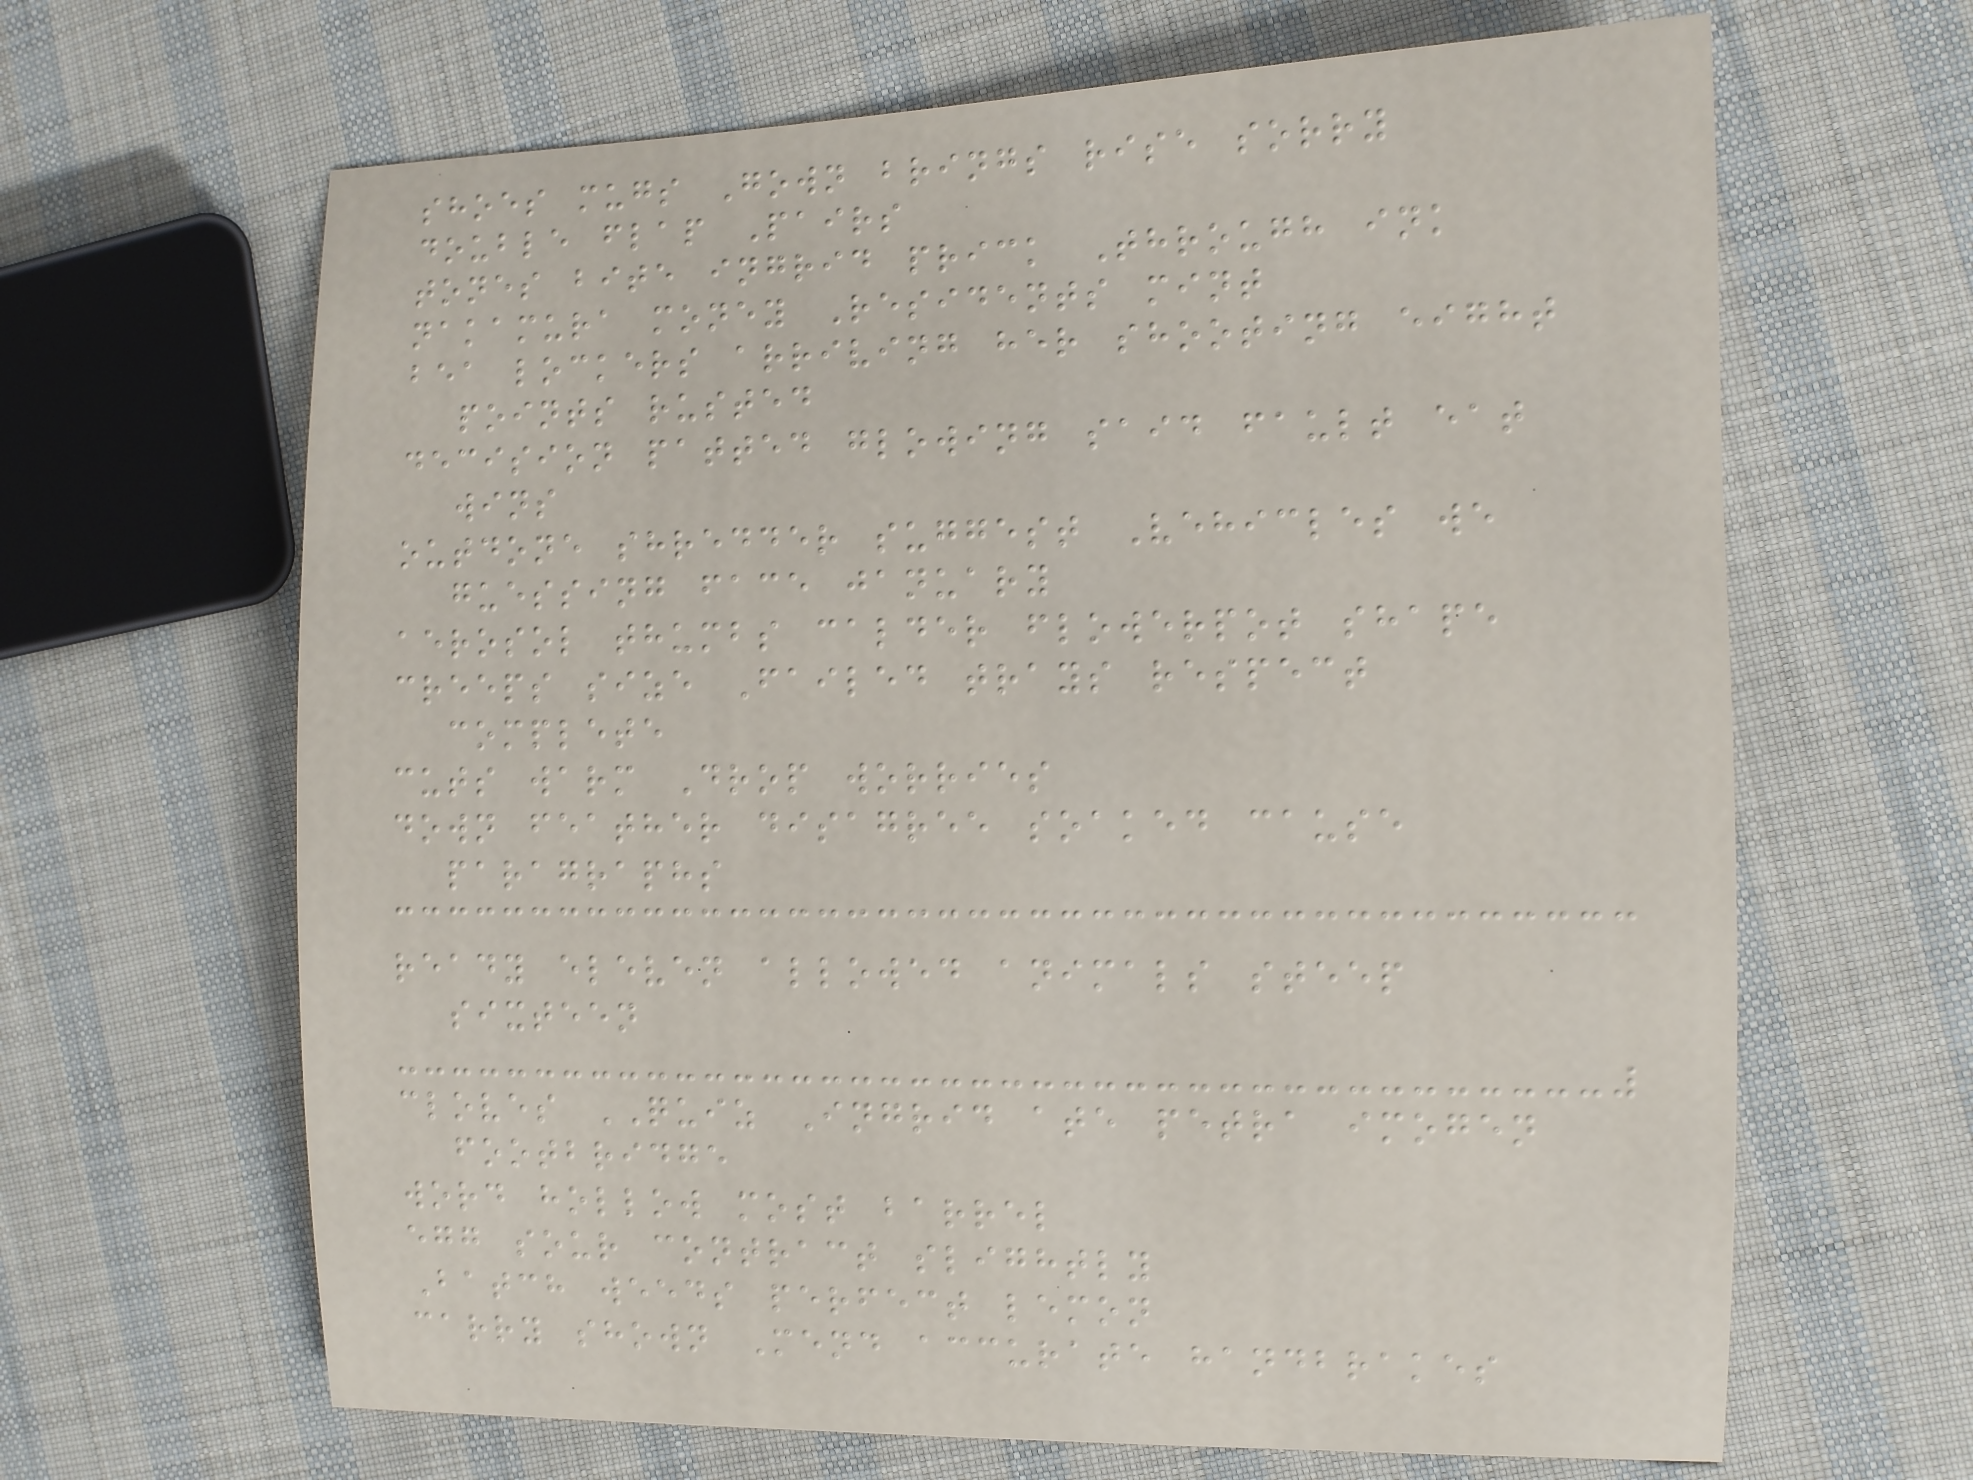shoes mugs Gown brings rise sorry
double flap Pairs
tones bite ingrid prick Through ink
nakamura money Residents mint
bea lockers arriving her shooting eight
points rusted
decision patted glowing said fault eat
wins
outdone shredder suggest Vehicles we
guessing face january
aerosol thumbs calder flowerpot shape
creeps size Failed trays respect
complete
cuts warm Drop worries
down feather disagree soaked cause
paragraphs
ready eleven allowed animals steep
sixteen
cloves QUIZ Ingrid ate petra imogen
footbridge
word hollow most barrel
egg sour contract slightly
Batch weeds perfect lemon
carry shown Mend accurate handbrakes
